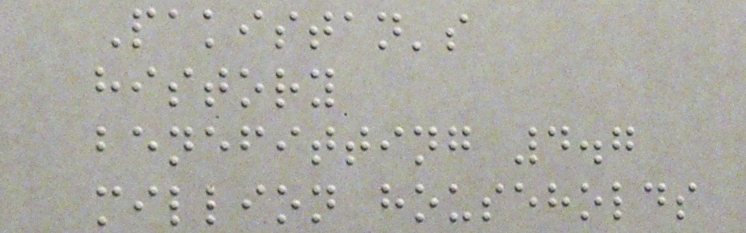Pakistan's
history
benefitting 4.7
million households
